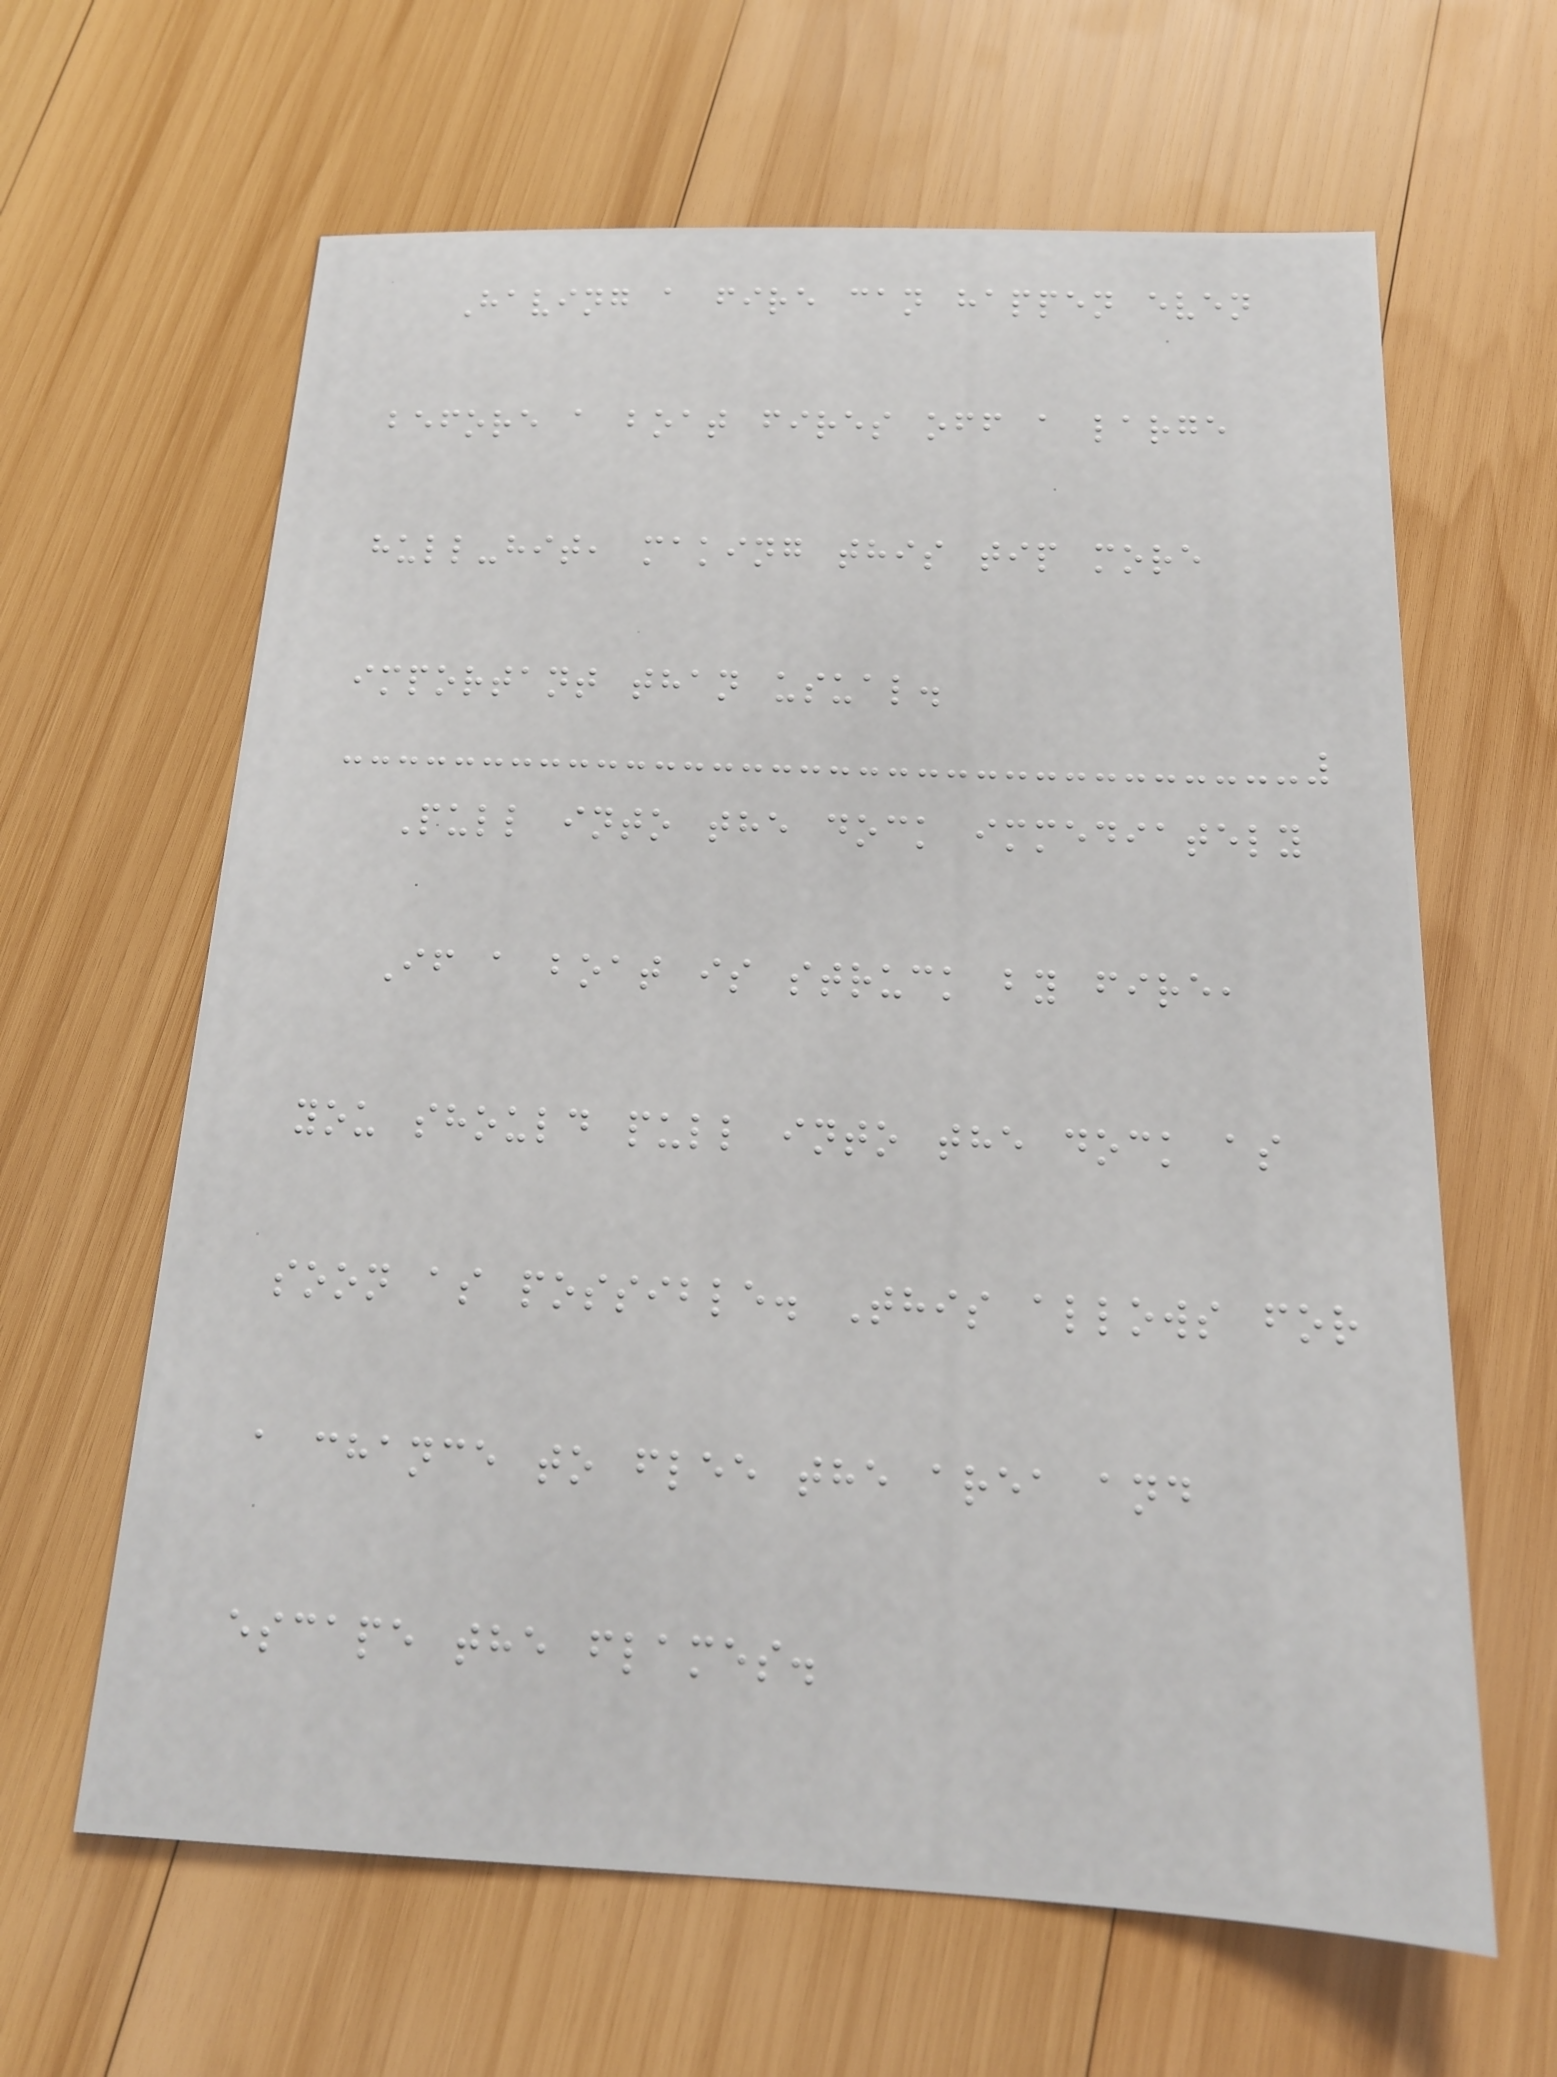Having a fire can happen even
before a boat fires off a large
hull-hit, making this tip more
important than usual.
Pull into the dock immediately
If a boat is struck by fire,
you should pull into the dock as
soon as possible. This allows for
a chance to flee the area and
escape the flames.
